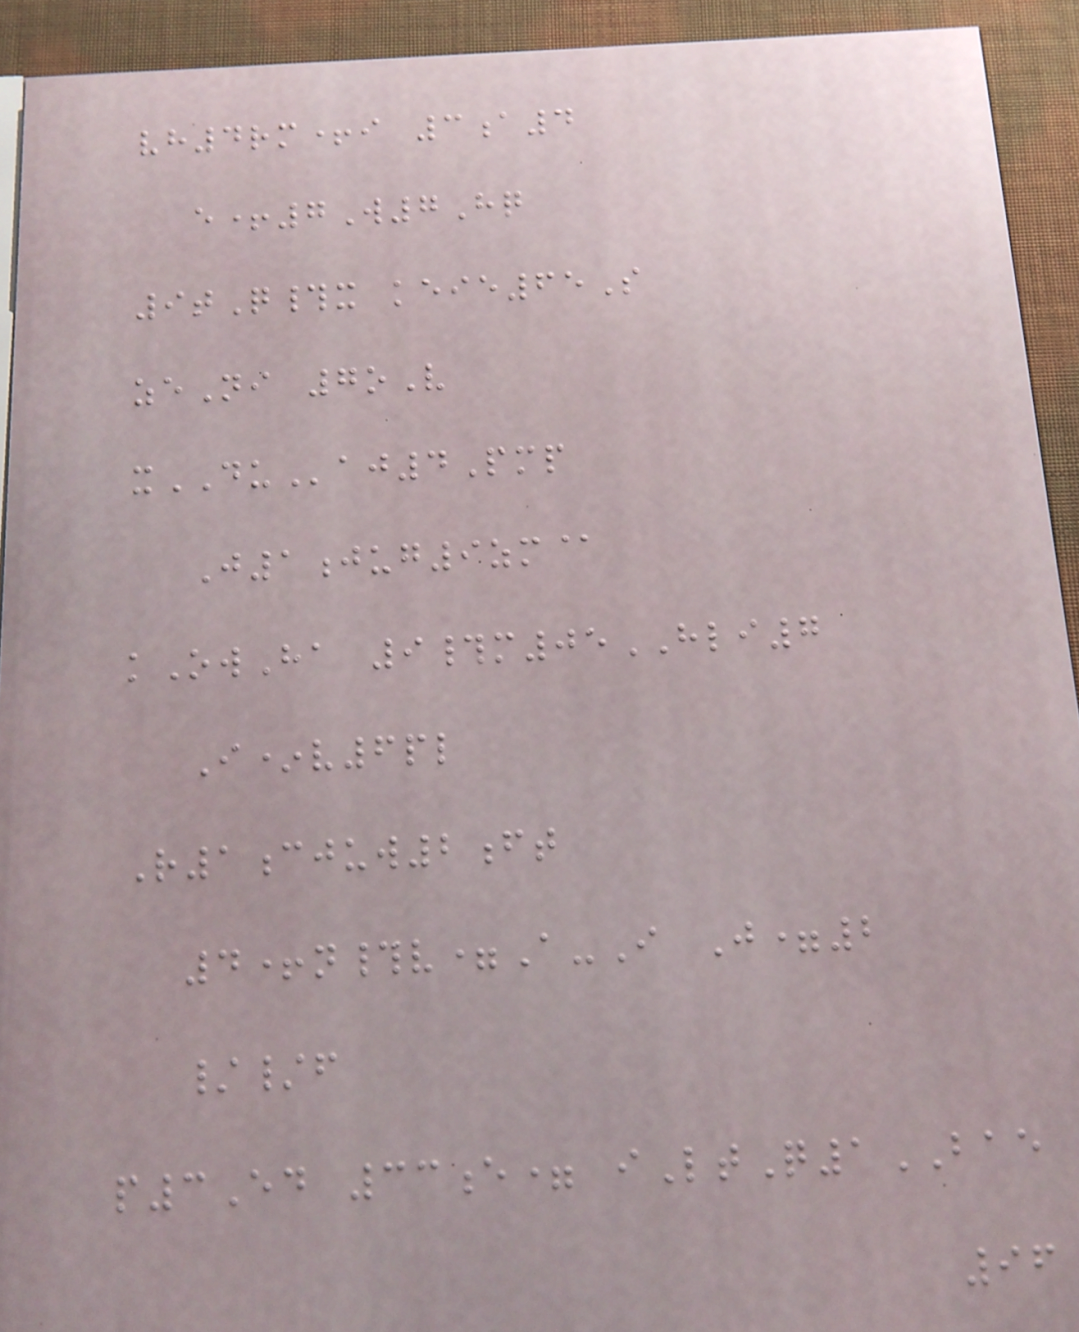vh4rm+i 3a4
e+7W7Hq
9tQ#x keie65S
zeNi 7oV
xDUaj4Pmp
J1jug9zm@
kOwHa 9#m05HLI7
I*v6pl
R1cjuw2ft
4+n#v=A-I J=2
//f
p3Ed 33e= iLtQ1BAE
96
